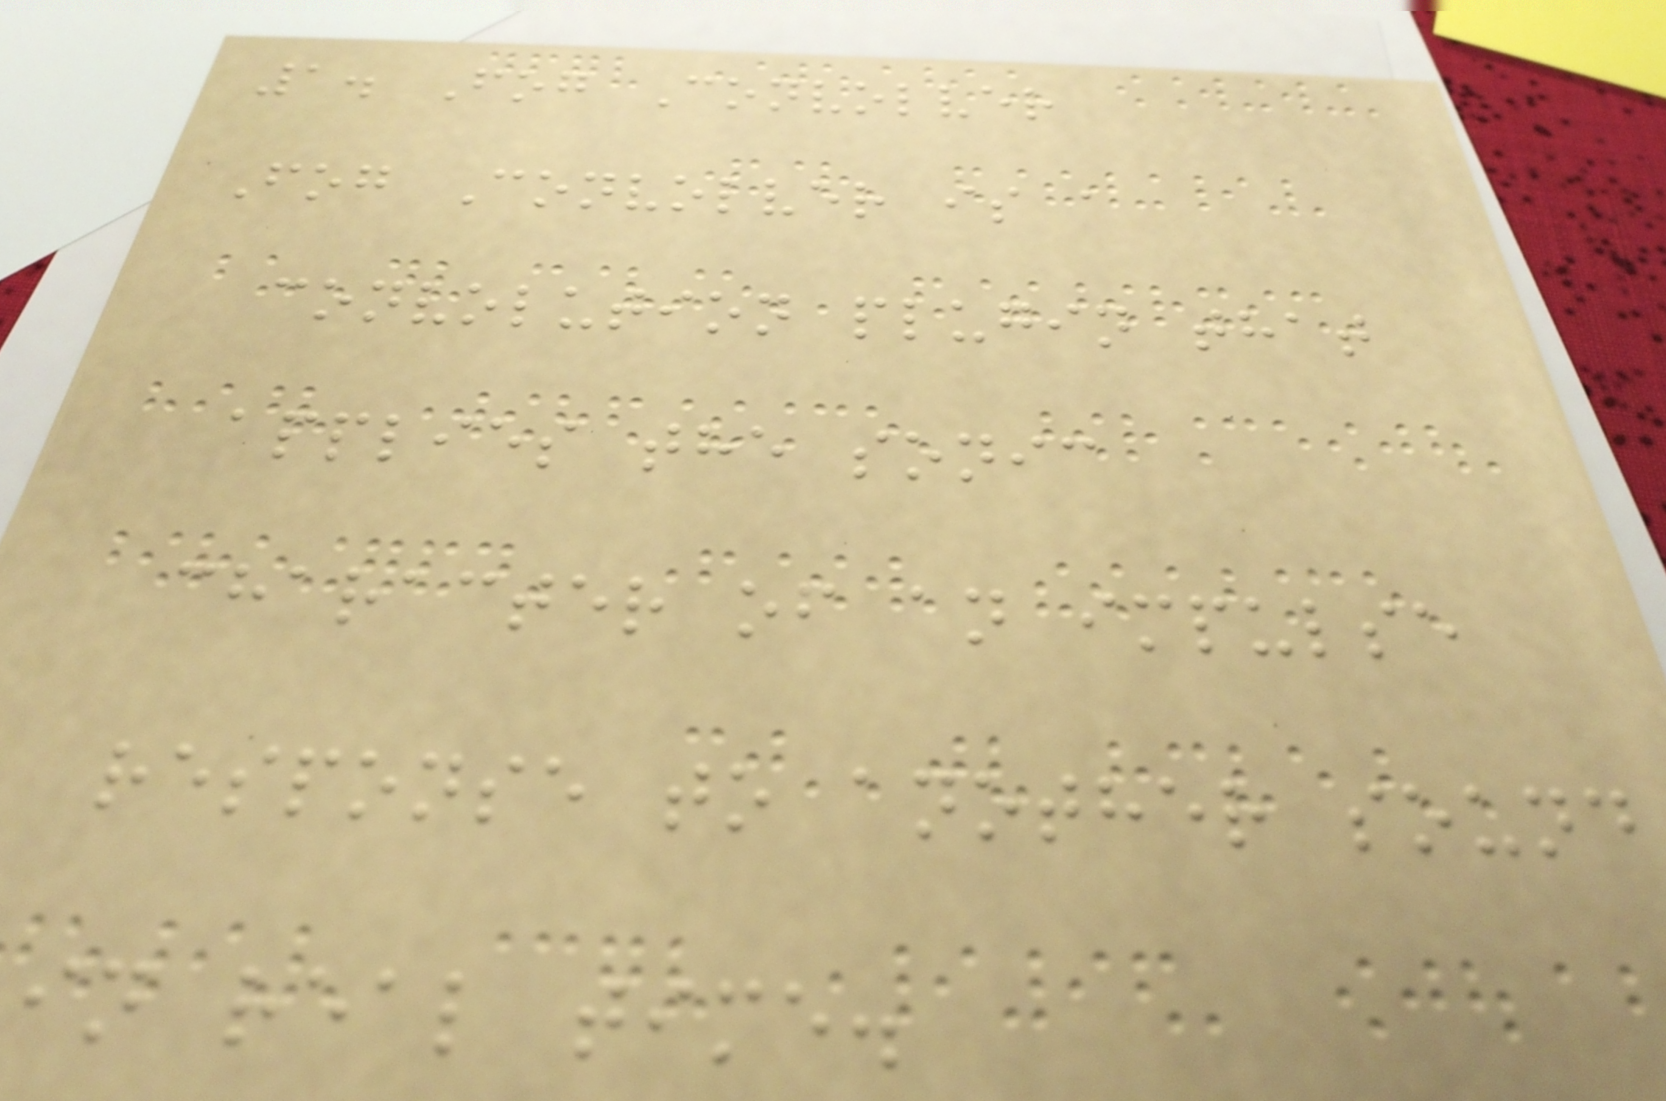1. Fog Convolver
Fog Convolver is a
convolution plugin that
applies the sonic
character of an impulse
response to another sound
in real time.
